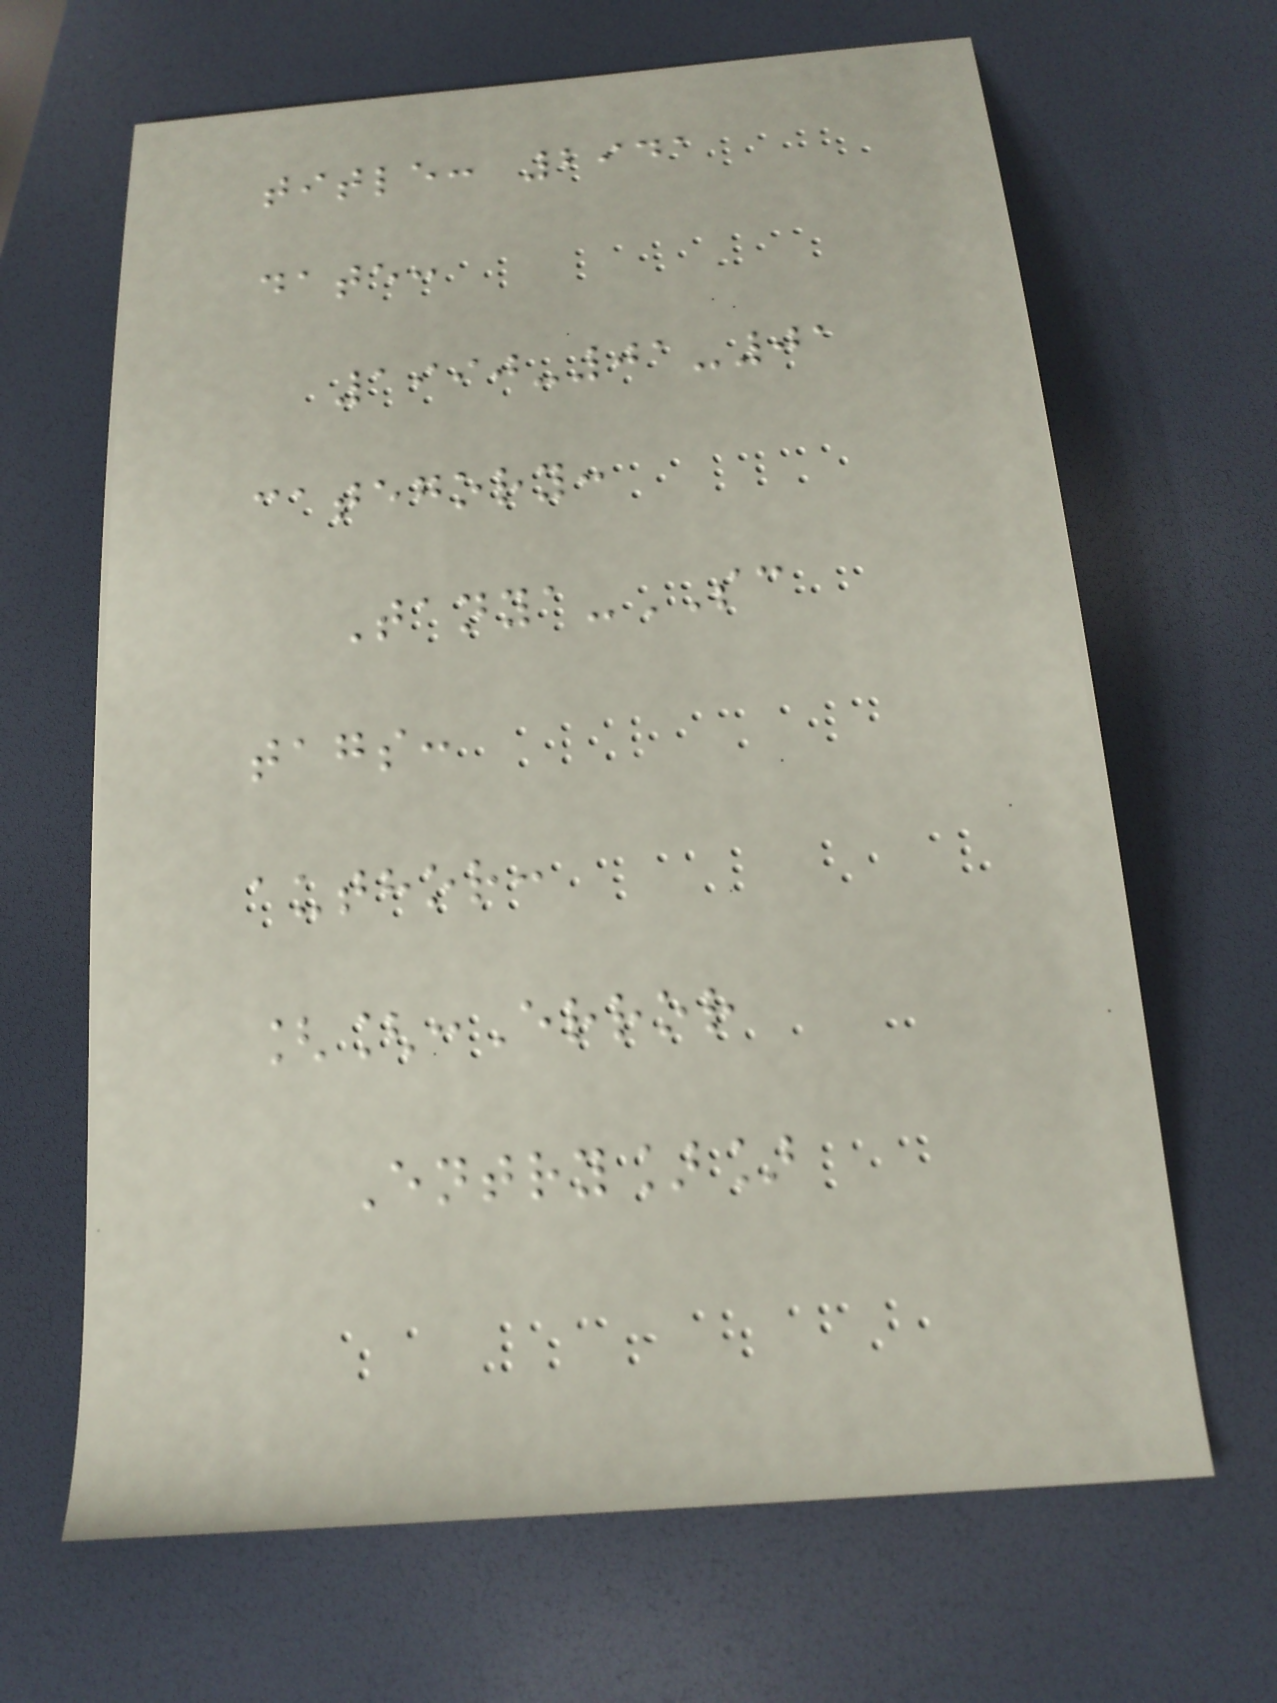title: 2941
date:
1990-01-01
category:
Tanya-SC
tags:
author:
[[:Error
Entry]]
